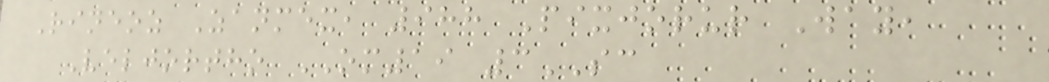Rineoz Zanmex, 988 Pixjorur Way,
Veljortho OM19 3SC
